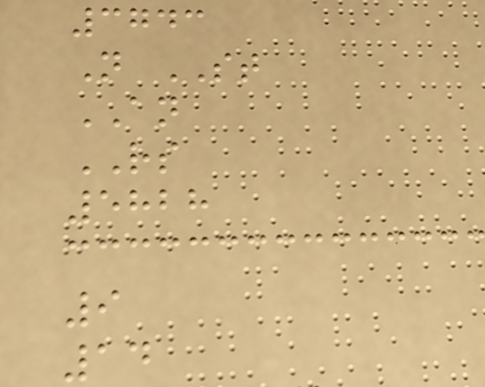3743
N ST
AN
RS
5828
9
14
